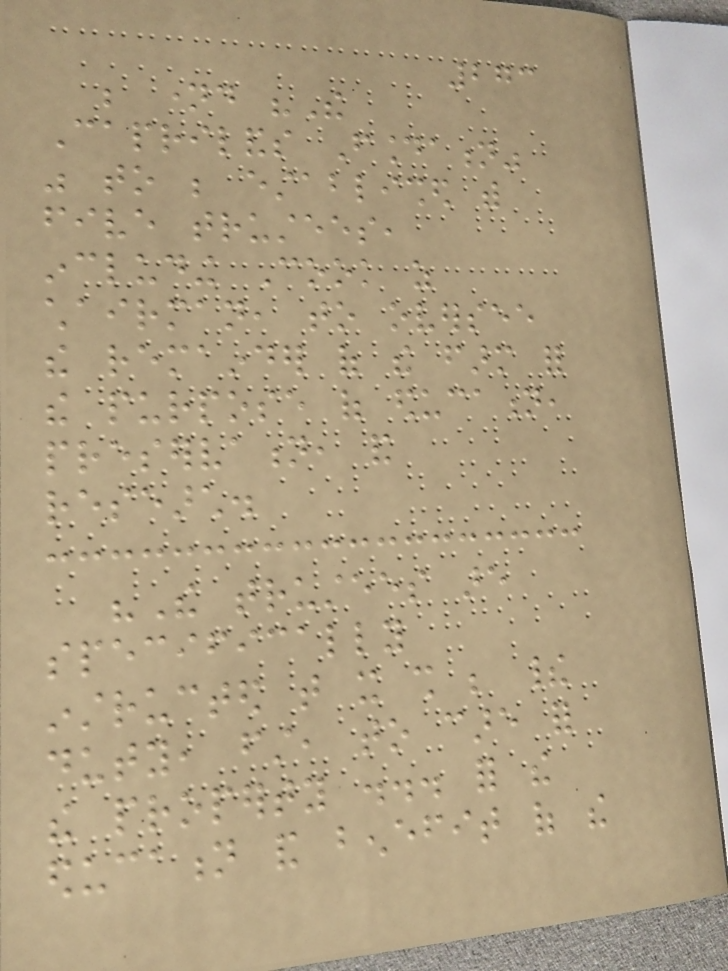273
be named "The
Caprilands Foundation"
was to be established with
five trustees,
including Cook as
chairman, to oversee
the remainder of the farm for
the purpose of education,
preservation, and
research.
"The trustees are
specifically
instructed that it shall be their
duty, first, to care for
the property ... for the
education and benefit of the
